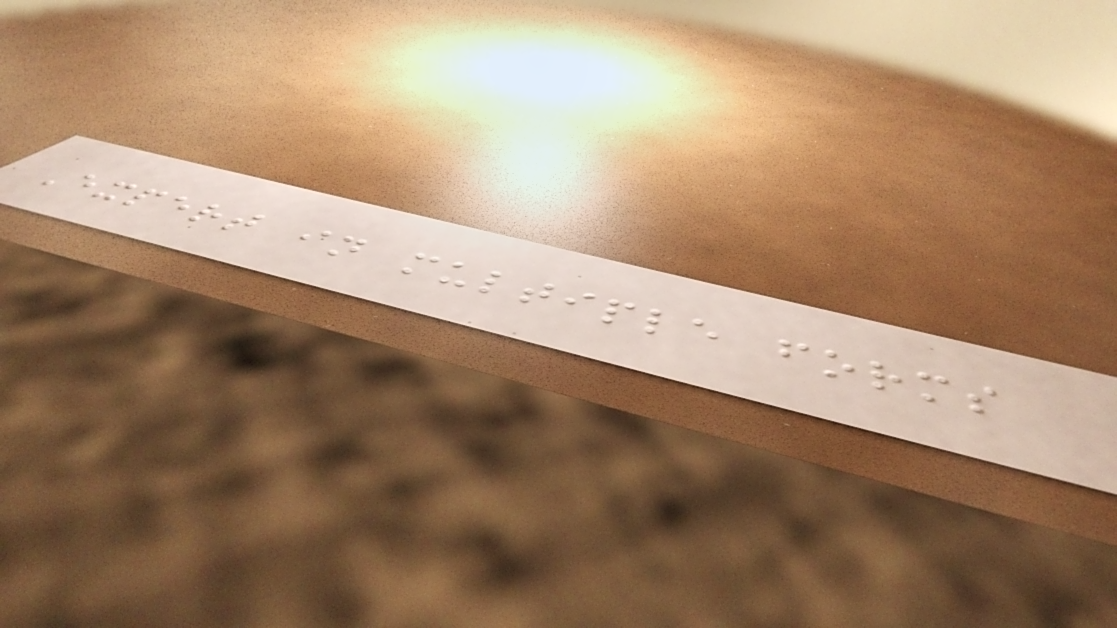Expert in multiple forms
